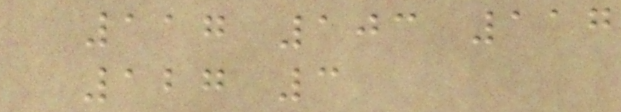117 103 117
127 3
